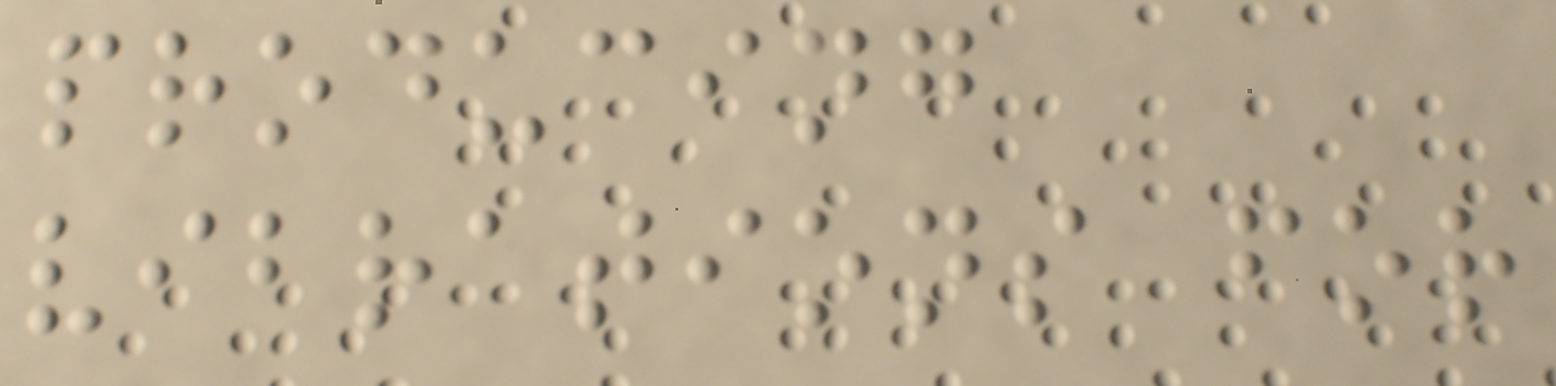producing
vibrations for
